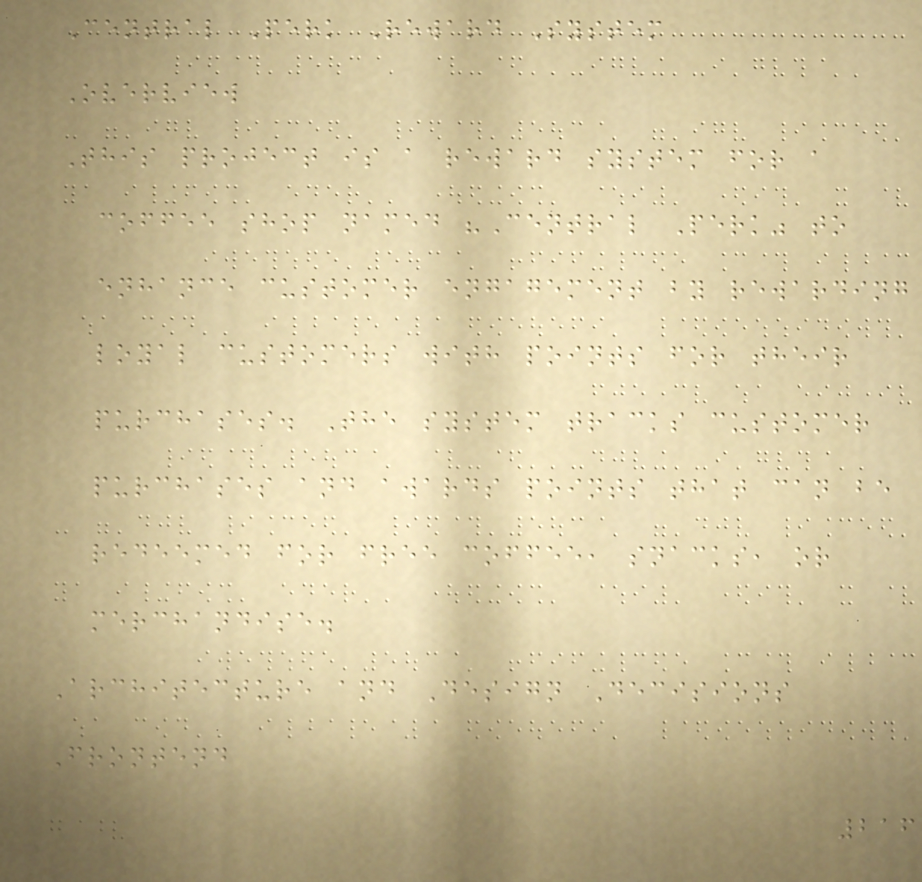Central Perk Reward System
Overview
This project is a reward system for a
coffee shop named "Central Perk" to
enhance customer engagement by rewarding
loyal customers with points for their
purchases. The system tracks customer
purchases and awards points that can be
redeemed for free coffee, snacks, or
merchandise.
Architecture and Design Decisions
Frontend
216
